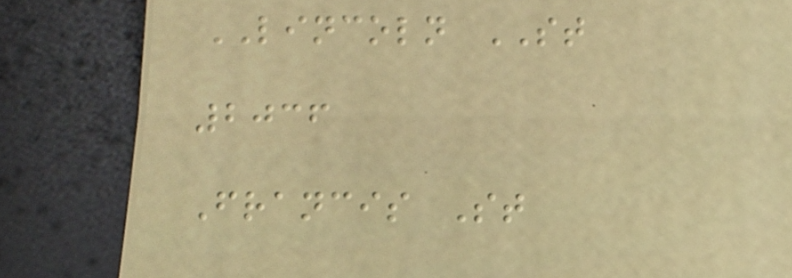LINCOLN ST
2036
Francis St
